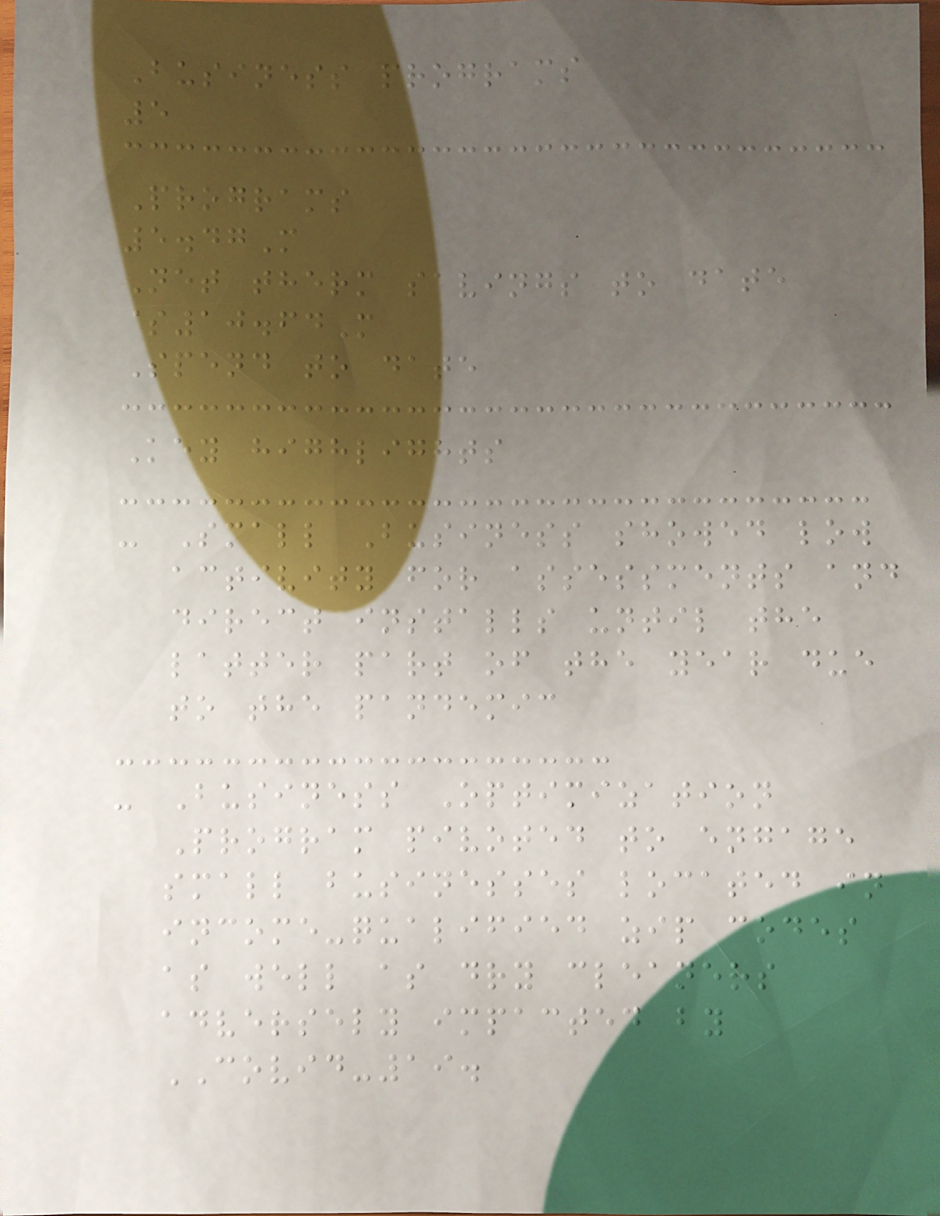Business programs
5
Programs
5.47M
Net therm savings to date
$10.64M
Spend to date
Key highlights
- Small Business showed low
activity for assessments and
direct installs until the
latter part of the year due
to the pandemic
- Business Optimization
Program pivoted to engage
small businesses located in
income-qualified zip codes
as well as dry cleaners
adversely impacted by
COVID-19.
